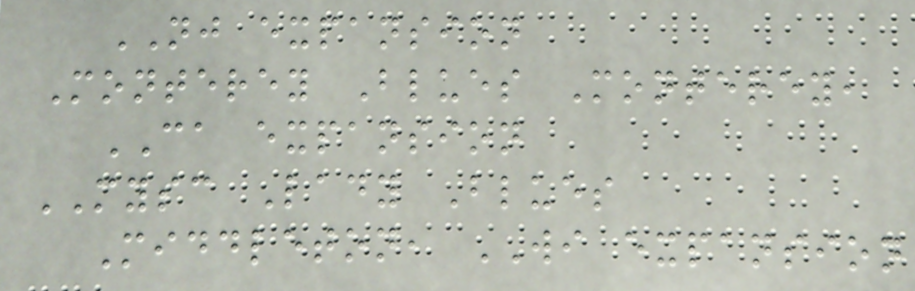NJ expansion
Monterey Blues Monterey,
CA expansion
MYSC Lady Blues
Middleton, WI expansion
